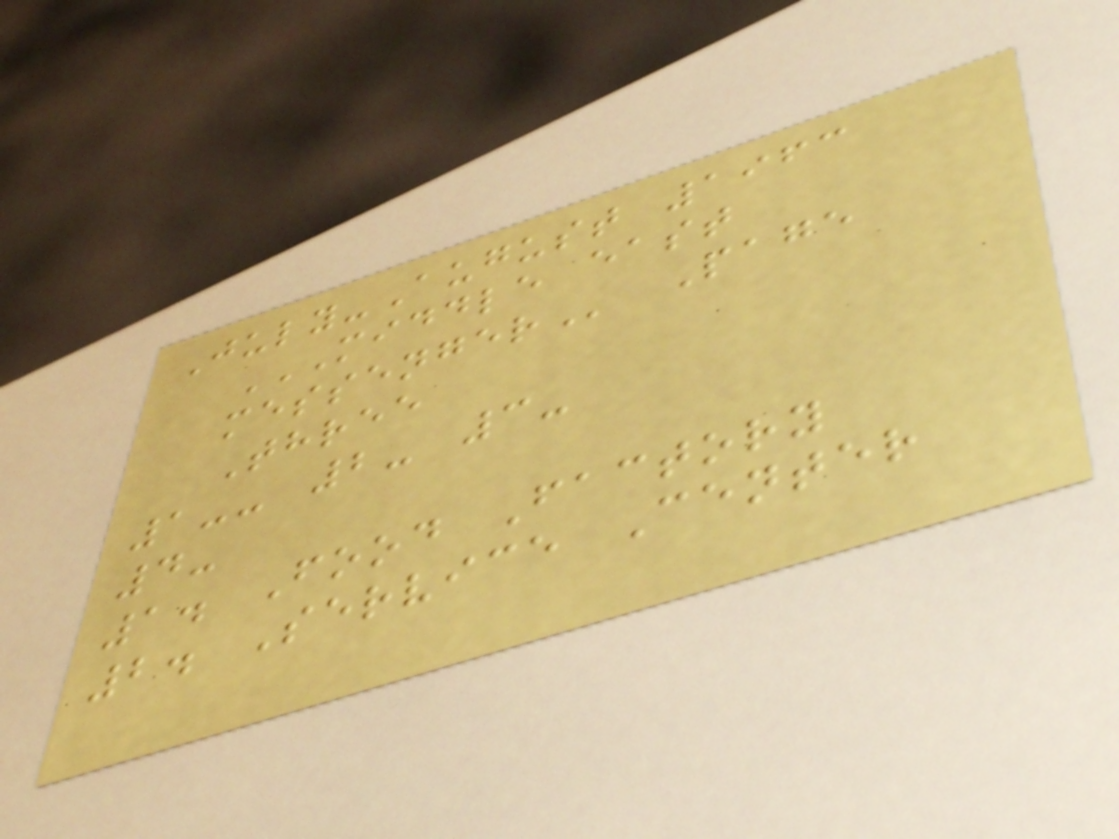July-August 1963
MIDDLE EAST
MESSENGER Page
Three
1-- 2- 3-
4-
1. Food Factory
2. Service Center
